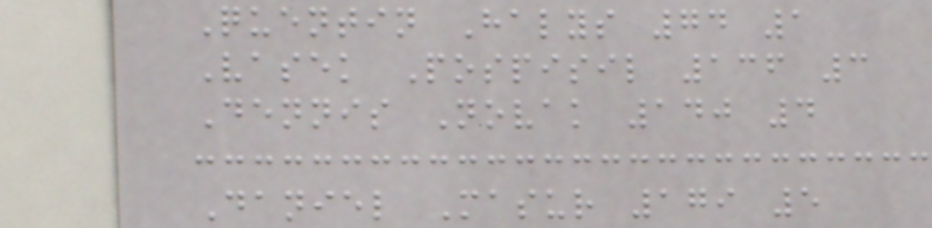Quentin Halys 74 1
Vasek Pospisil 136 3
Dennis Novak 140 4
Daniel Masur 179 5
